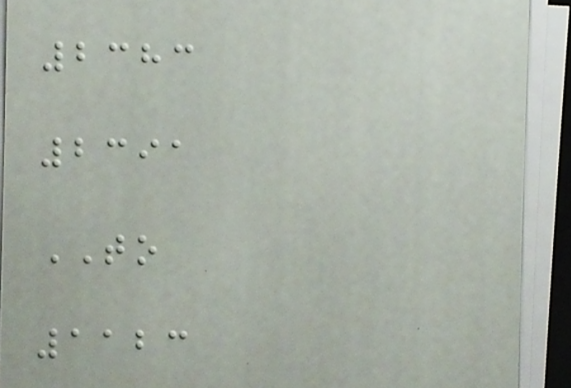2383
2391
TO
1123
